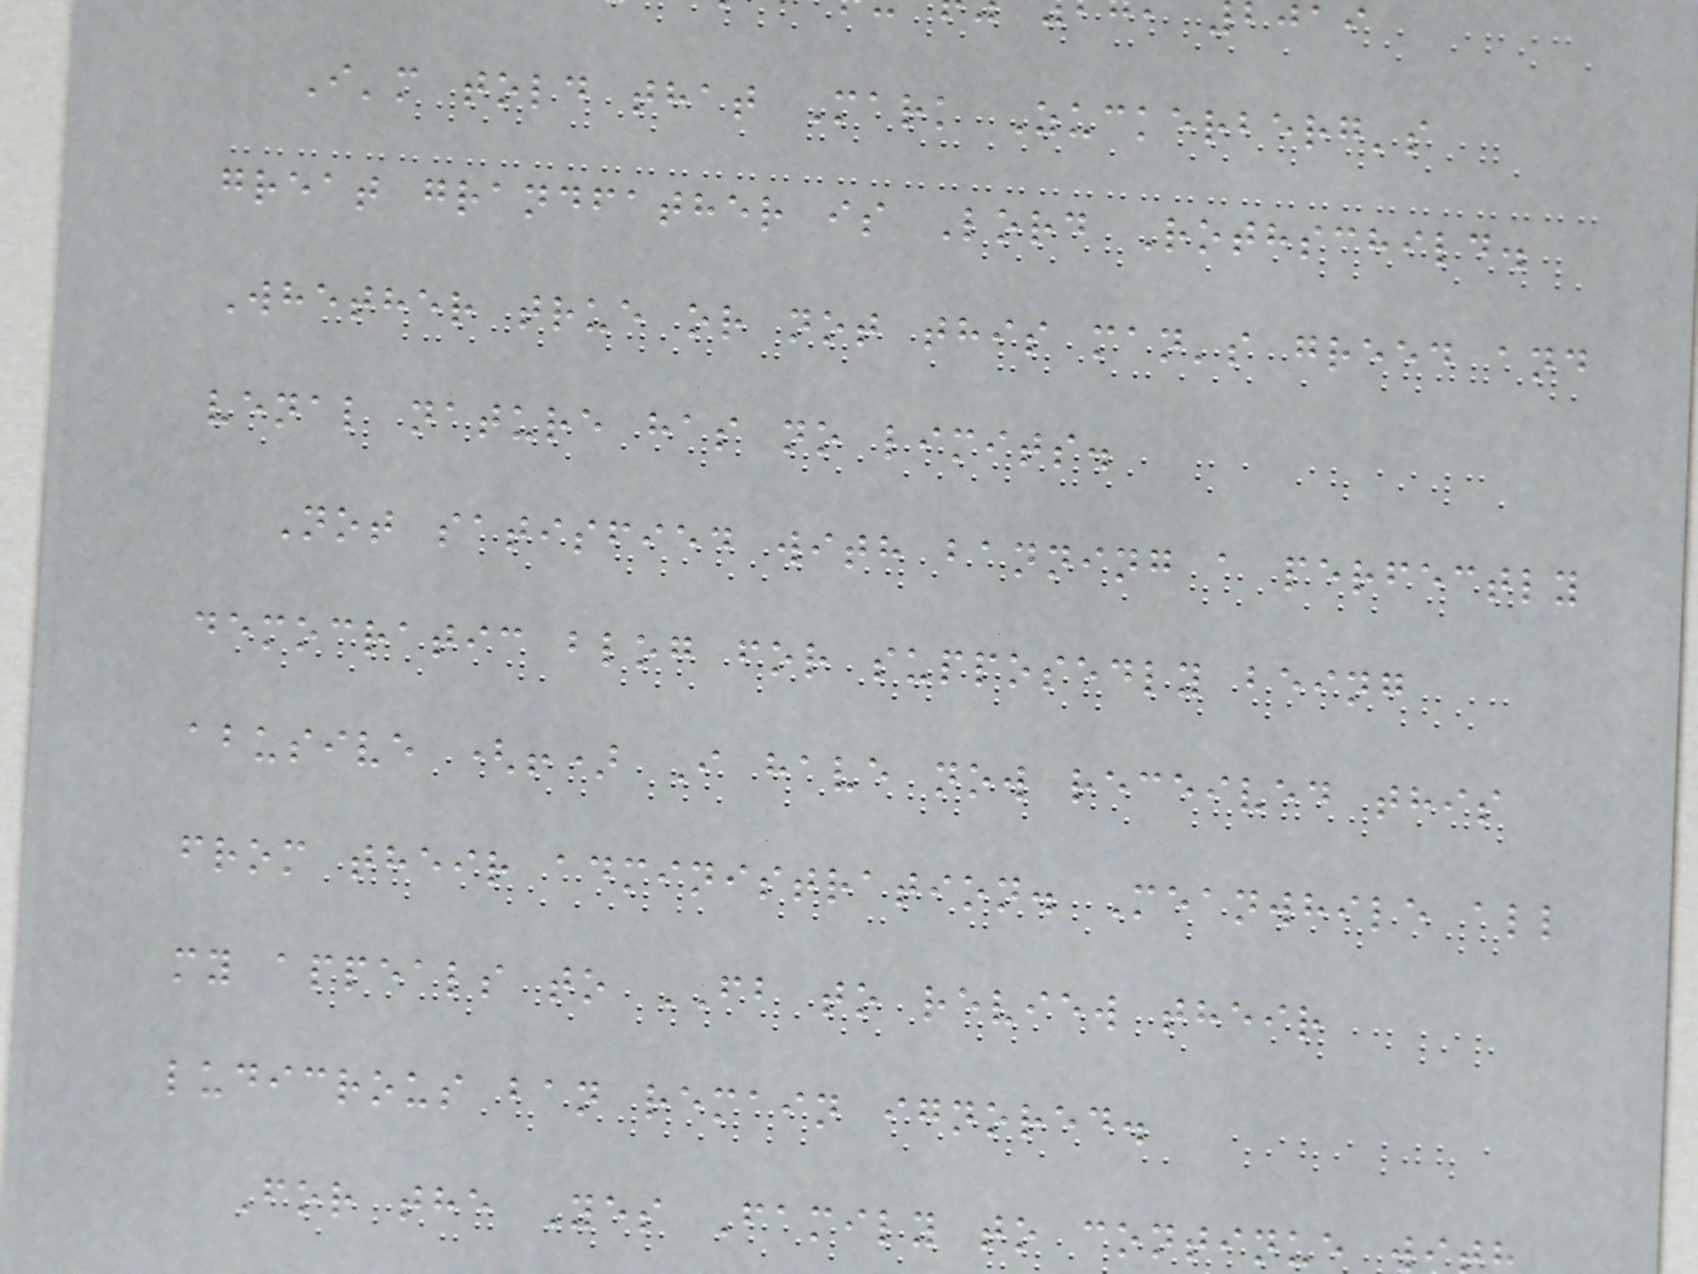I'm told that Mark Zuckerberg's
great grandfather is Lord Rothschild.
Whether true or not this man's greed and
venal nature has no limits.
Not satisfied with banning a perfectly
democratic blog for supposedly being
abusive (!) I have now received this
from their administration. Meanwhile all
my appeals to FB to review their
ludicrous ban remain ignored.
For the Yes Family to continue w
